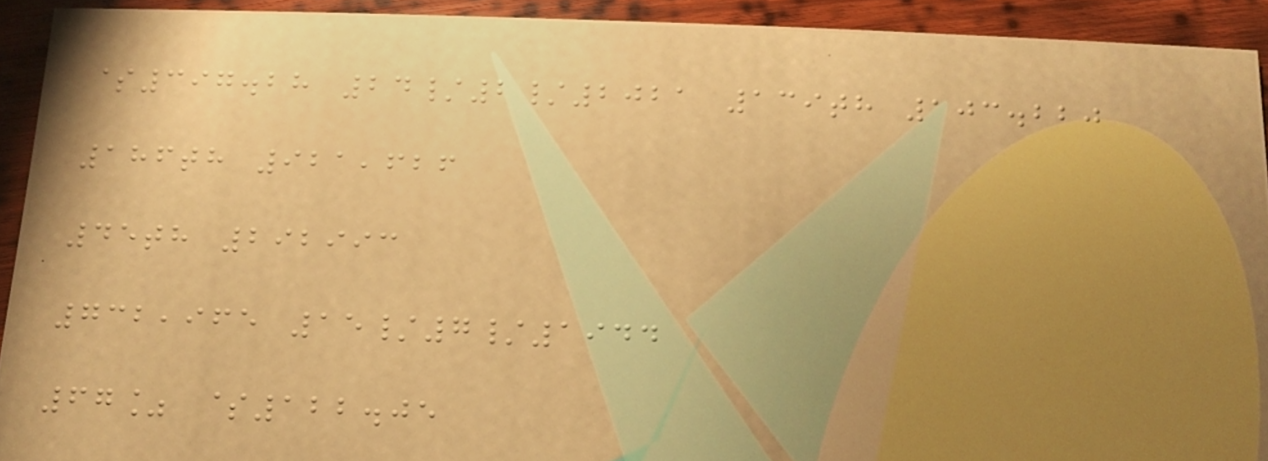$397.28 24/2/2021 139th 103.220
186th 921,626
45th 292993
732,965 15/7/1944
67% $122.05
